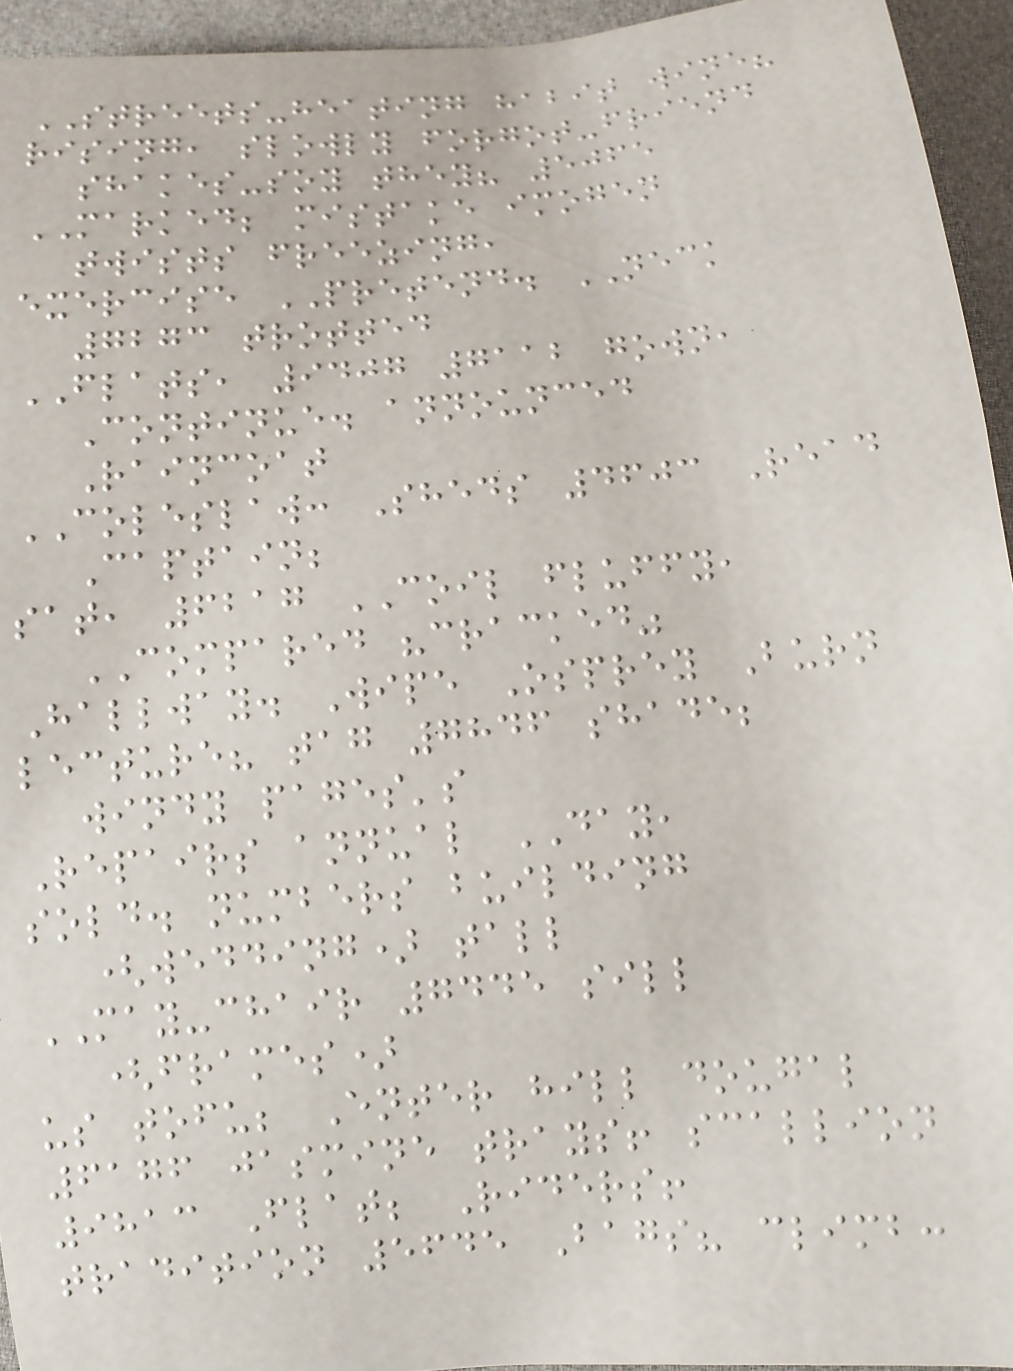STREETS-heating habit wine?
rising, slowly forgot-friend
shakes-soy they? 5065
MARKED; mistake imogen
twists freezing,
exercise PRETEND. NECK
7273 trotted
FLATS, 9407 7112 gown,
Continue. announced
Raincoat
COLESLAW: Sheds 4603 Read
Captain;
sat, 6217 COIL fluffy,
COMPARED "cracked"
Hallway. Wipe Osprey Burn
lecture? tag 7846 shade;
windy pages's
Repairs annual DAY,
sold. numbers building
(wedding) tall
MAY-chair 7445 sill
(frames)
us tofu; Enter hill dougal
6176 jasmine trays! scallion
9813 Flat; Riders!
tradition 5645 Bags? climb:
